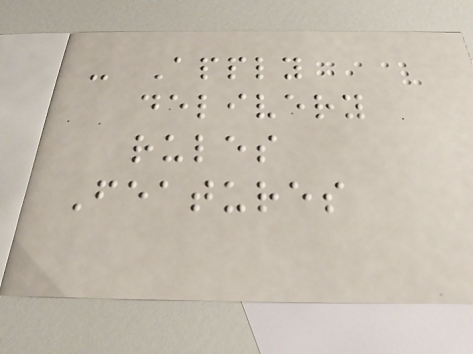- Apply
delivery
rules
Features
